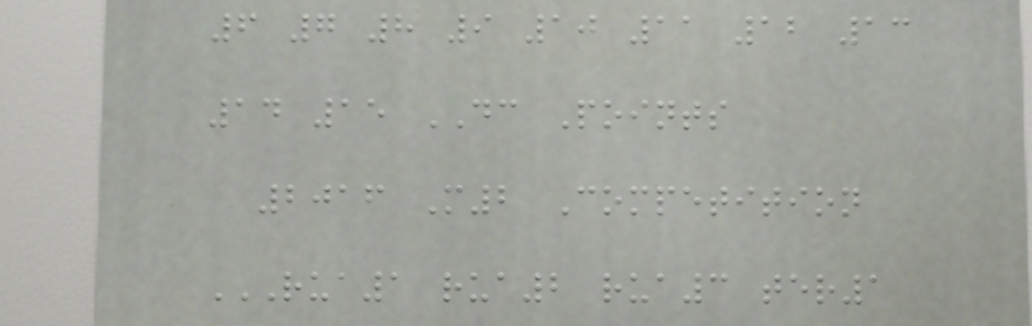6 7 8 9 10 11 12 13
14 15 DC Points
2016 M2 Competition
RUA1 RUA2 RUA3 TER1
